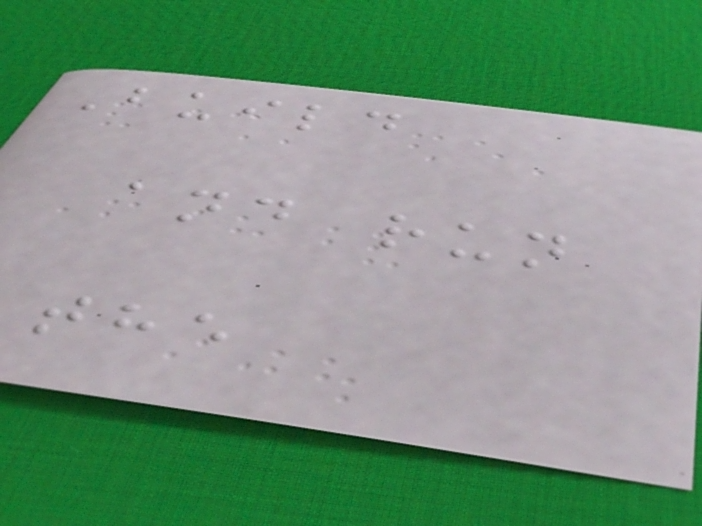Build
and run
the
